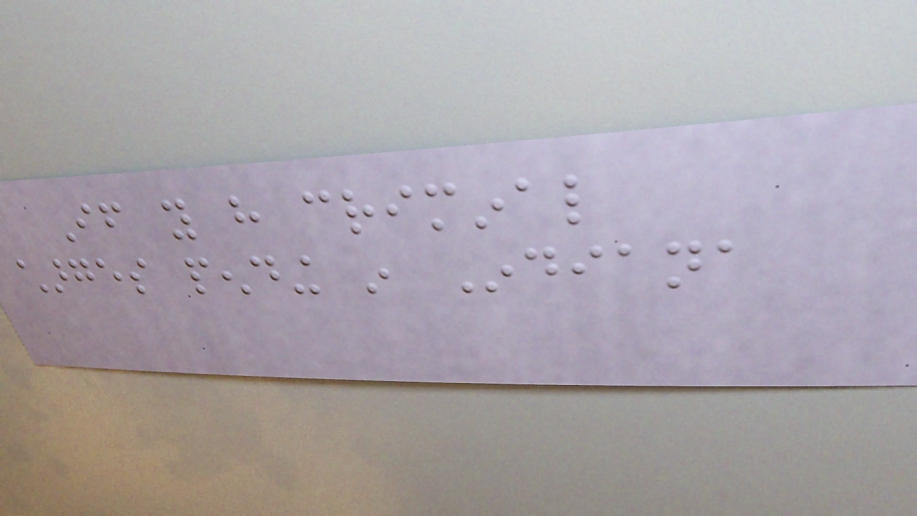If you have criminal
charges pending in Indiana
